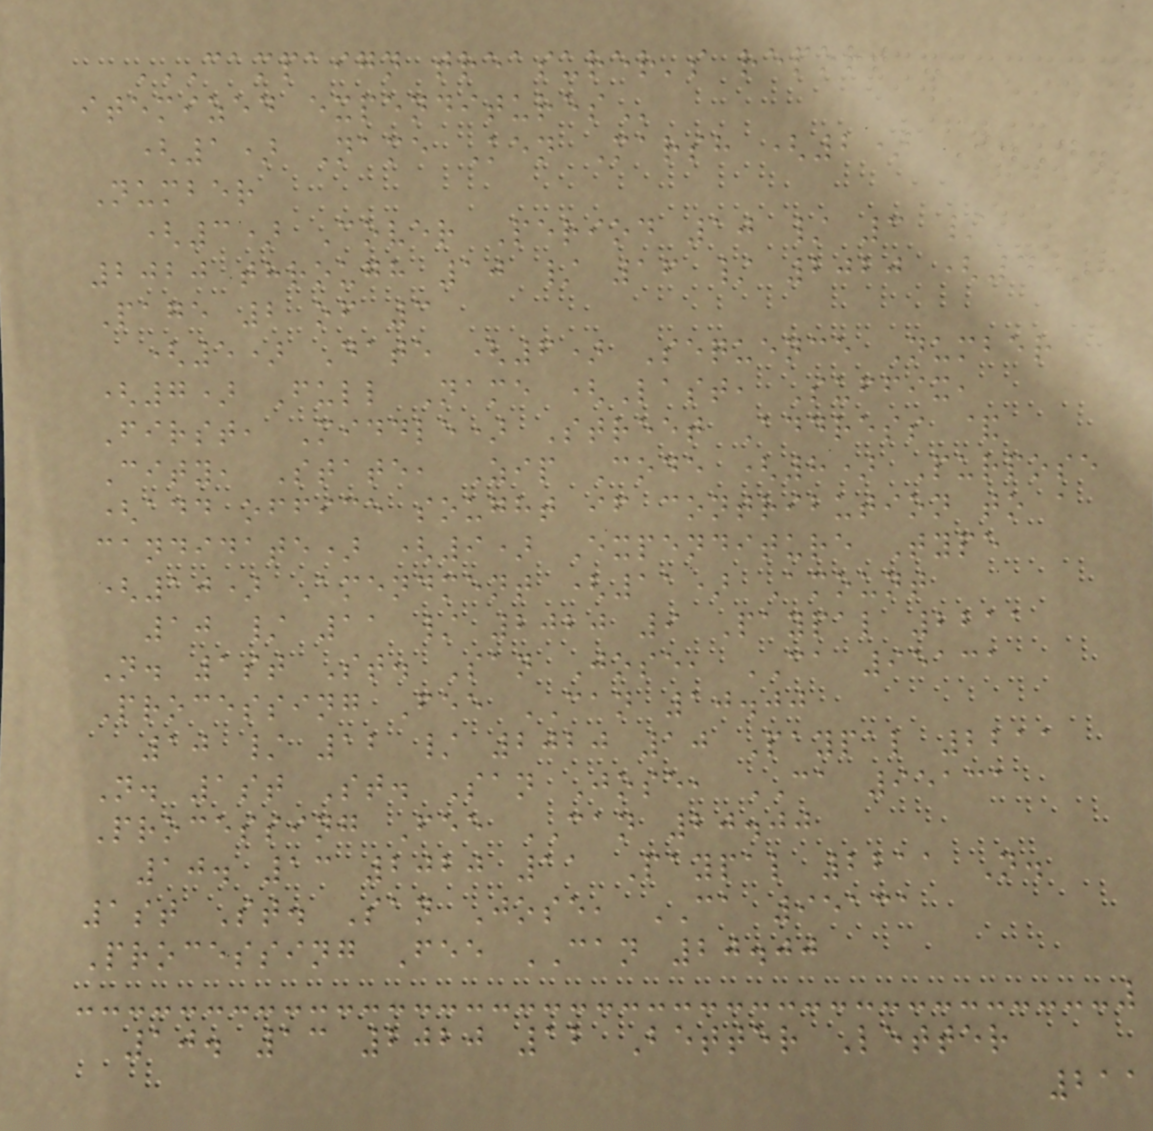CAMPAIGN TREASURER'S REPORT -
ITEMIZED EXPENDITURES
(1) Name Ken Marsh (2) I.D.
Number
(3) Cover Period 10 / 3 /
2020 through 10 / 16 / 2020 (4)
Page 2 of 3
(5) Date (6) Sequence Number
(7) Full Name (Last, Suffix,
First, Middle) Street Address &
City, State, Zip Code (8) Purpose
(add office sought if contribution to a
candidate) (9) Expenditure Type
(10) Amendment (11) Amount
10 / 11 / 2020 9 Paypal 2211
N. 1st St. San Jose, CA 95131
Processing Fee CAN 10.00
10 / 12 / 2020 10 Paypal 2211
N. 1st St. San Jose, CA 95131
Processing Fee CAN 20.00
10. 13 2020 11 Paypal 2211 N.
1st St. San Jose, CA 95131
Processing Fee CAN 20.00
10. 13 2020 12 Better Letter
211
